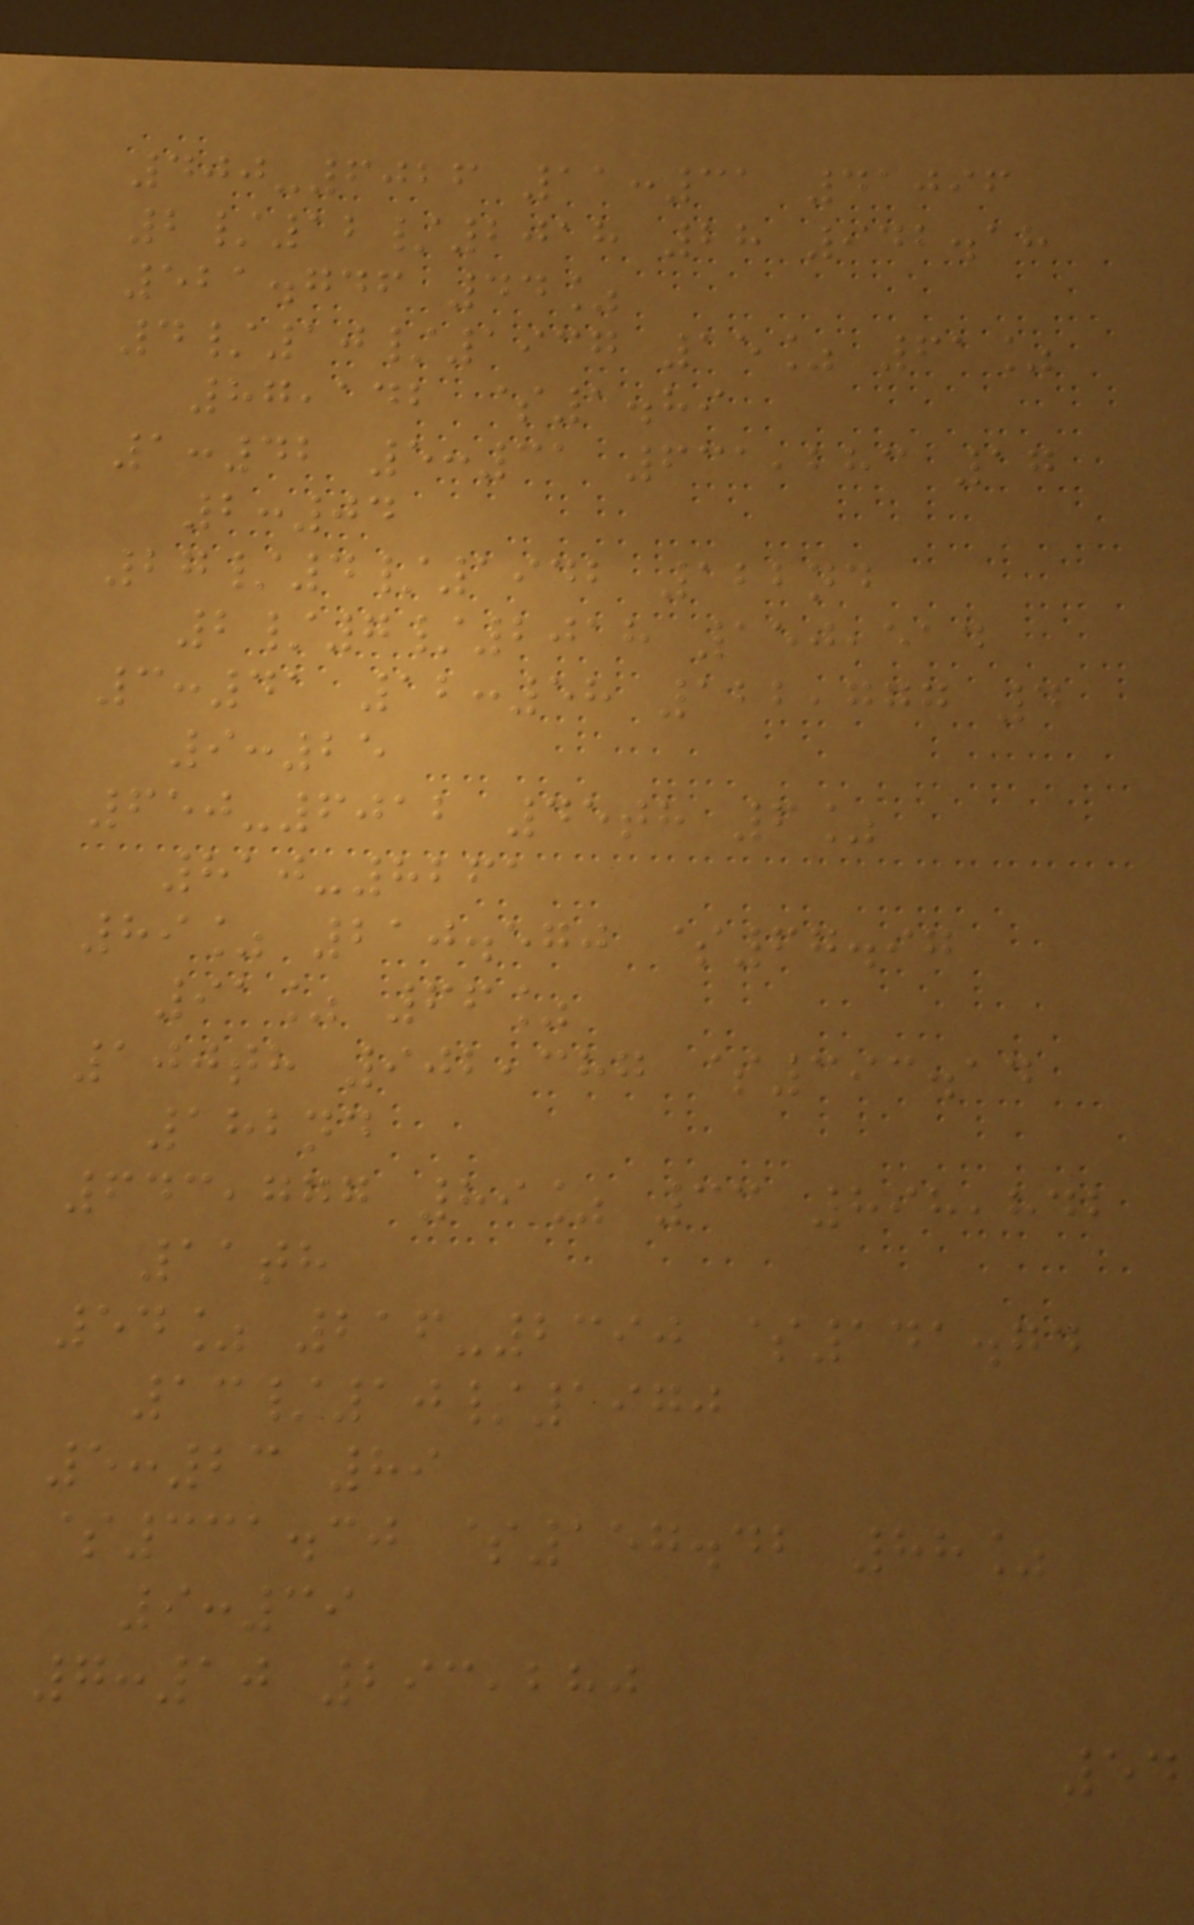400-6026 11:31 41096
2/12/2018 28 942.18
521.746 44%
4/10/1937 15% 61%
87,142 $1.89
1:42 5:31 631,283 17
2:04
27/4/1942 122nd
2/7/2018 150,514
3:41 12:58 122,777 4
9:25
650-6012 45th 6%
810-8261
89% 210.570 $67.97
91% 66%
100th 902,387 $393.14
182nd
643,777 89% 33 898,842
11th
54% 216-2390 $141.74
13/10/1970
5:23 89
$331.30 $157.42 88%
9:39
7:10 293,280
54
